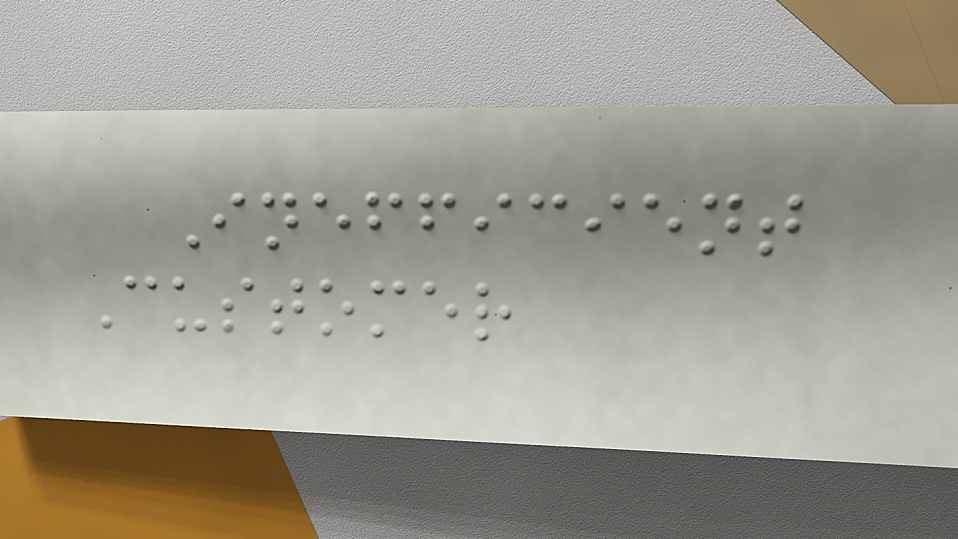Inefficient
Customer
